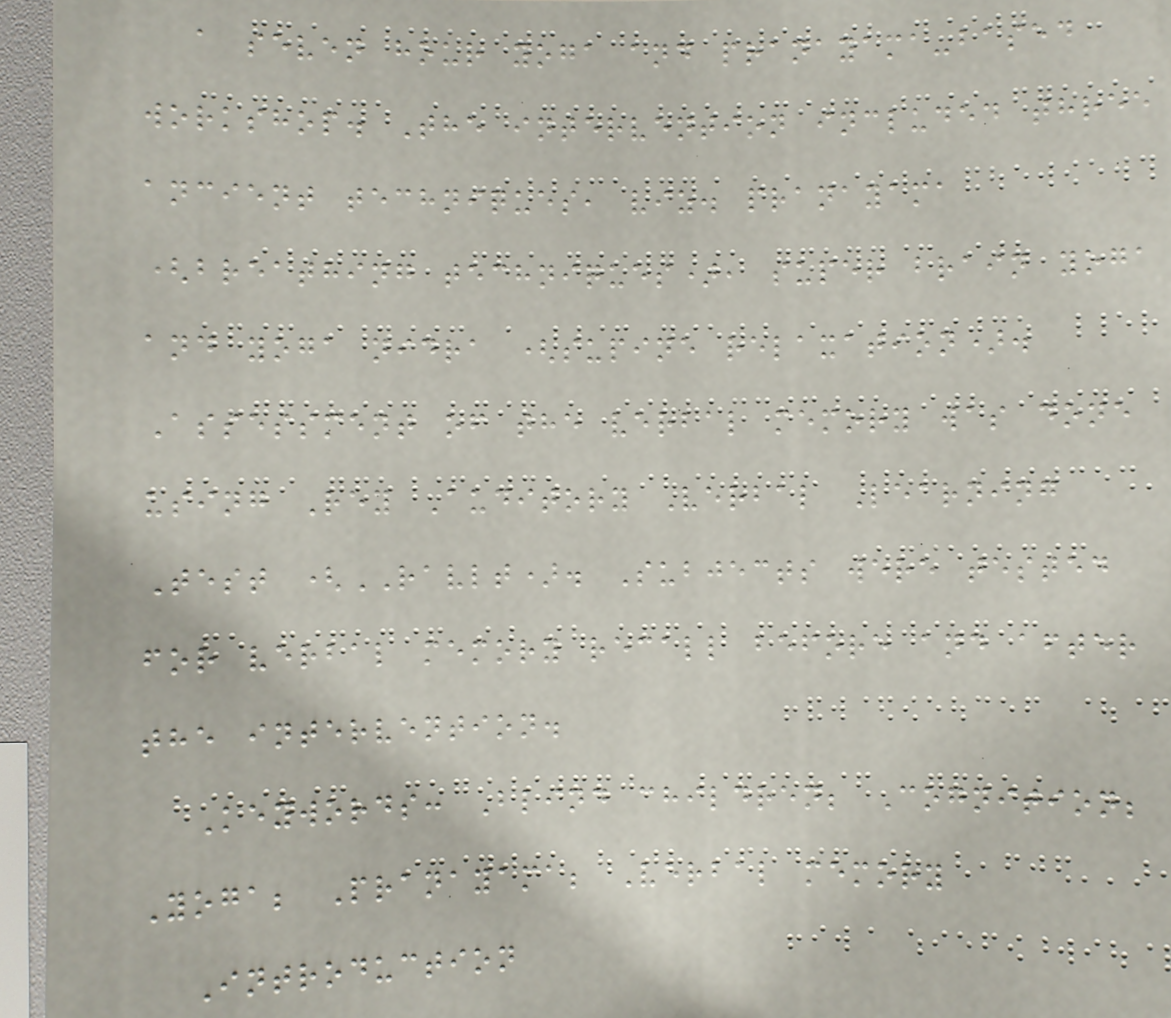a seven hour yoga and pranayama-based
workshop. The intervention included three
ancient techniques, viz. pranayama
(breathing techniques), super brain yoga
and yoga nidra (supine relaxation).
Assessment of the verbal memory was done
using Rey Auditory Verbal Learning
Test (RAVLT). Subjects were tested
for verbal memory recall before and after
the intervention.
Keywords: Blind children; Cognition;
Yoga; Pranayama; Verbal memory
Introduction
